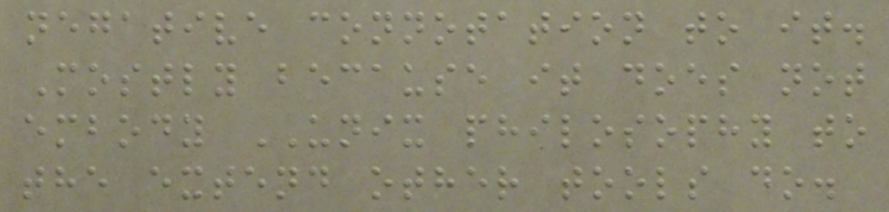negative connotation to it.
Mostly because it does not
embody UNIX philosophy to
the extend other tools do.
